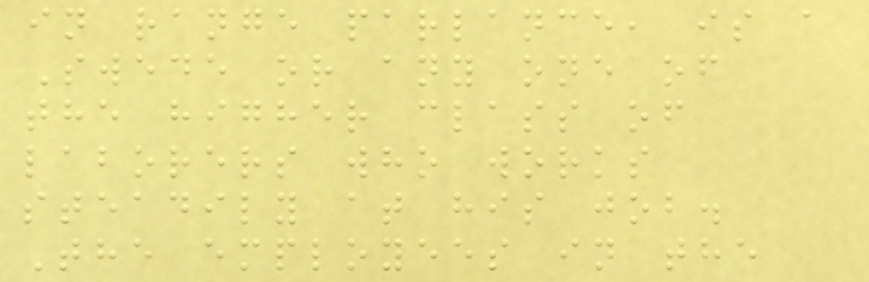in range parlance, is a
Swede or any one of
the higher class of
laborers who works
steadily at his job.
The employees in the
